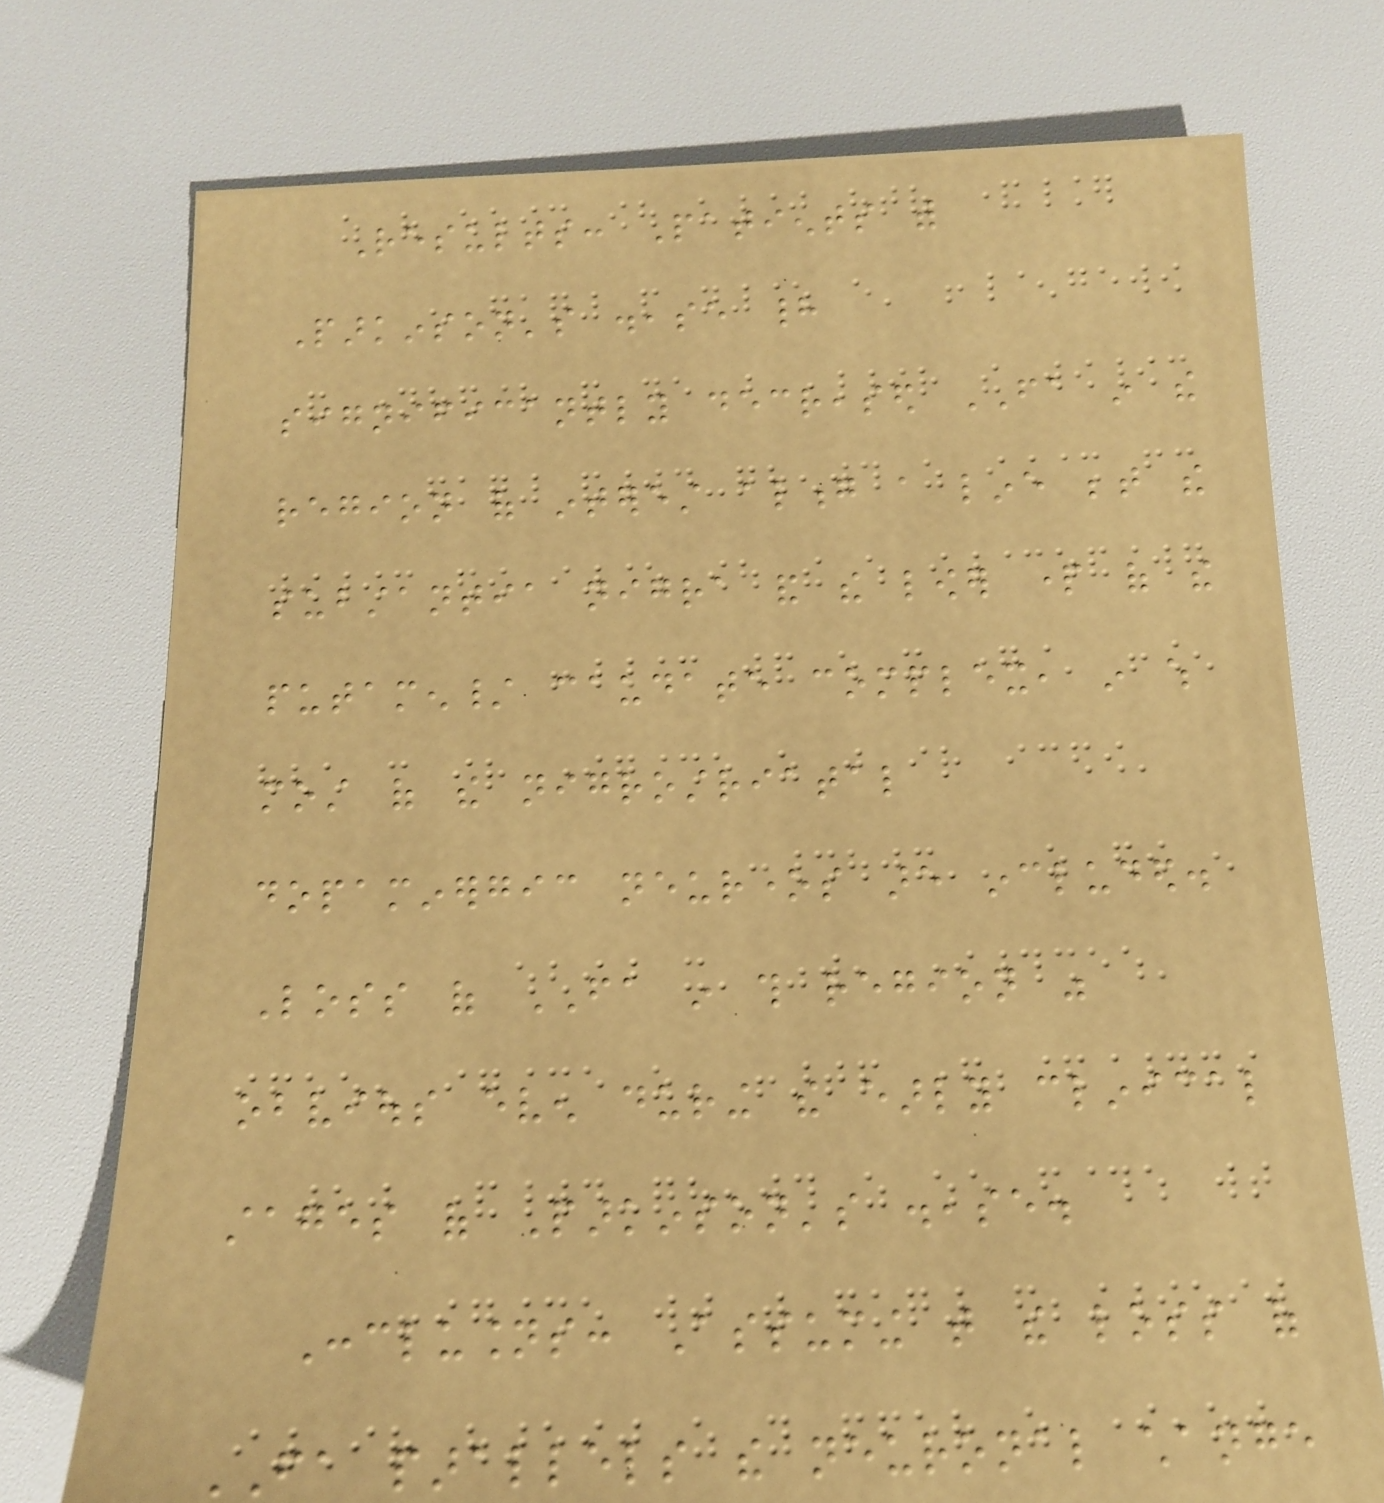Results: Patients with
Parkinson's disease had
significantly decreased FA in the
region of interest along a line between the
substantia nigra and the lower part of the
putamen/ caudate complex, in which
most of the nigrostriatal
dopaminergic neurones are included.
Loss of FA in this region was
obvious even during the early clinical
stages of Parkinson's disease.
Conclusions: Assuming that the loss of
FA parallels the neuronal change
